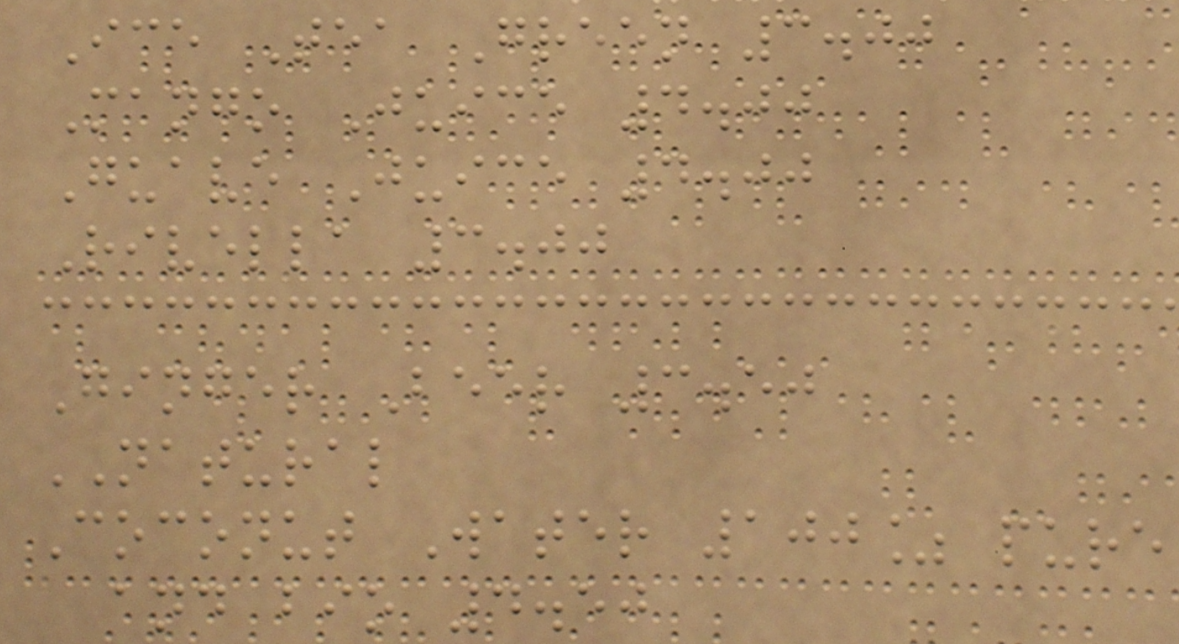Ice Tea Green 3.00
Mango Juice 4.00
Guave Juice 4.00
Rivella 3.00
Ginger Beer 3.50
NATURAL
Coconut Water 100% pure
and bio 4.50
